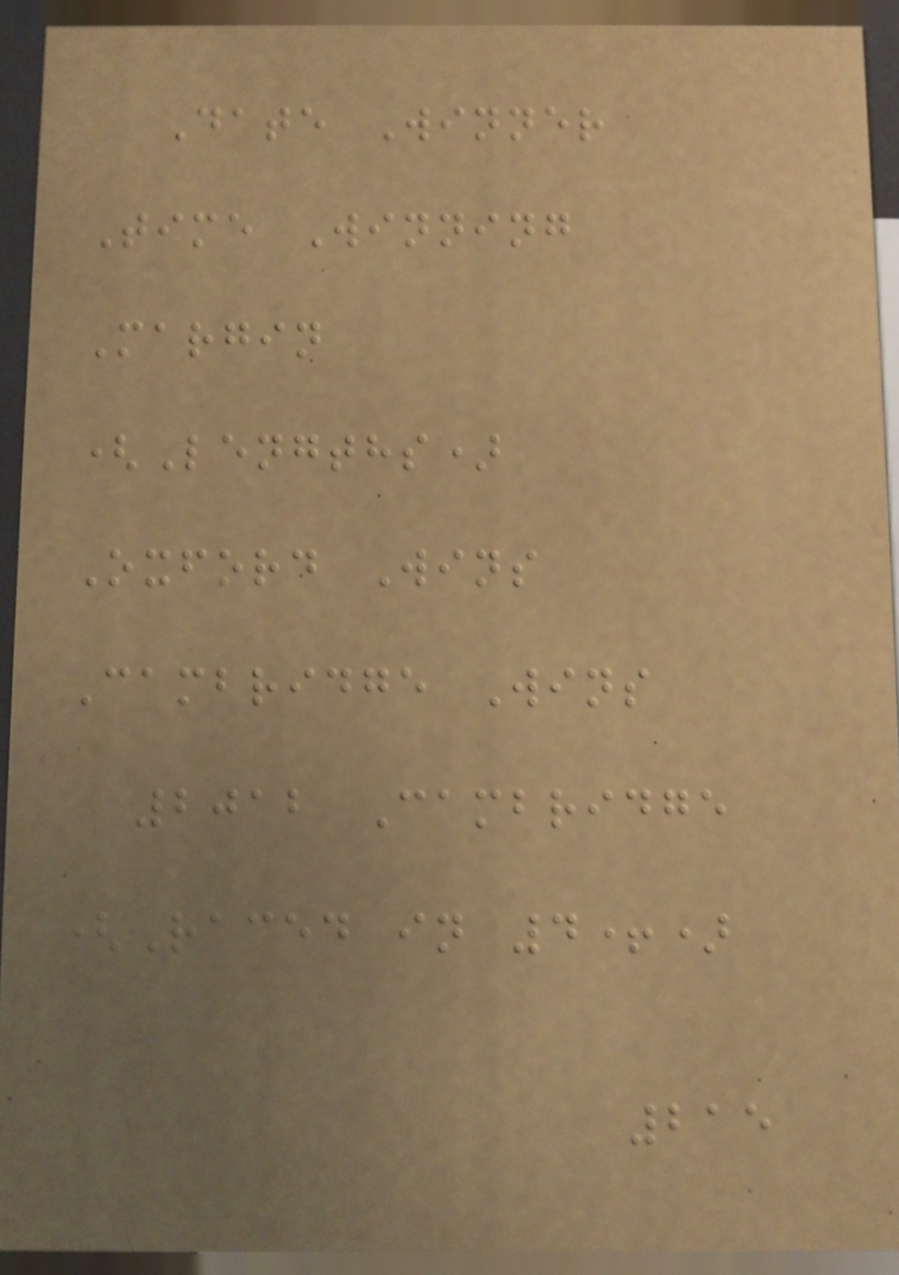Date Winner
Time Winning
Margin
(Lengths)
Oxford Wins
Cambridge Wins
2012 Cambridge
(Raced in 4+)
215
